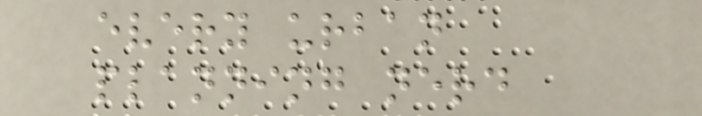every urban
planning nerd
